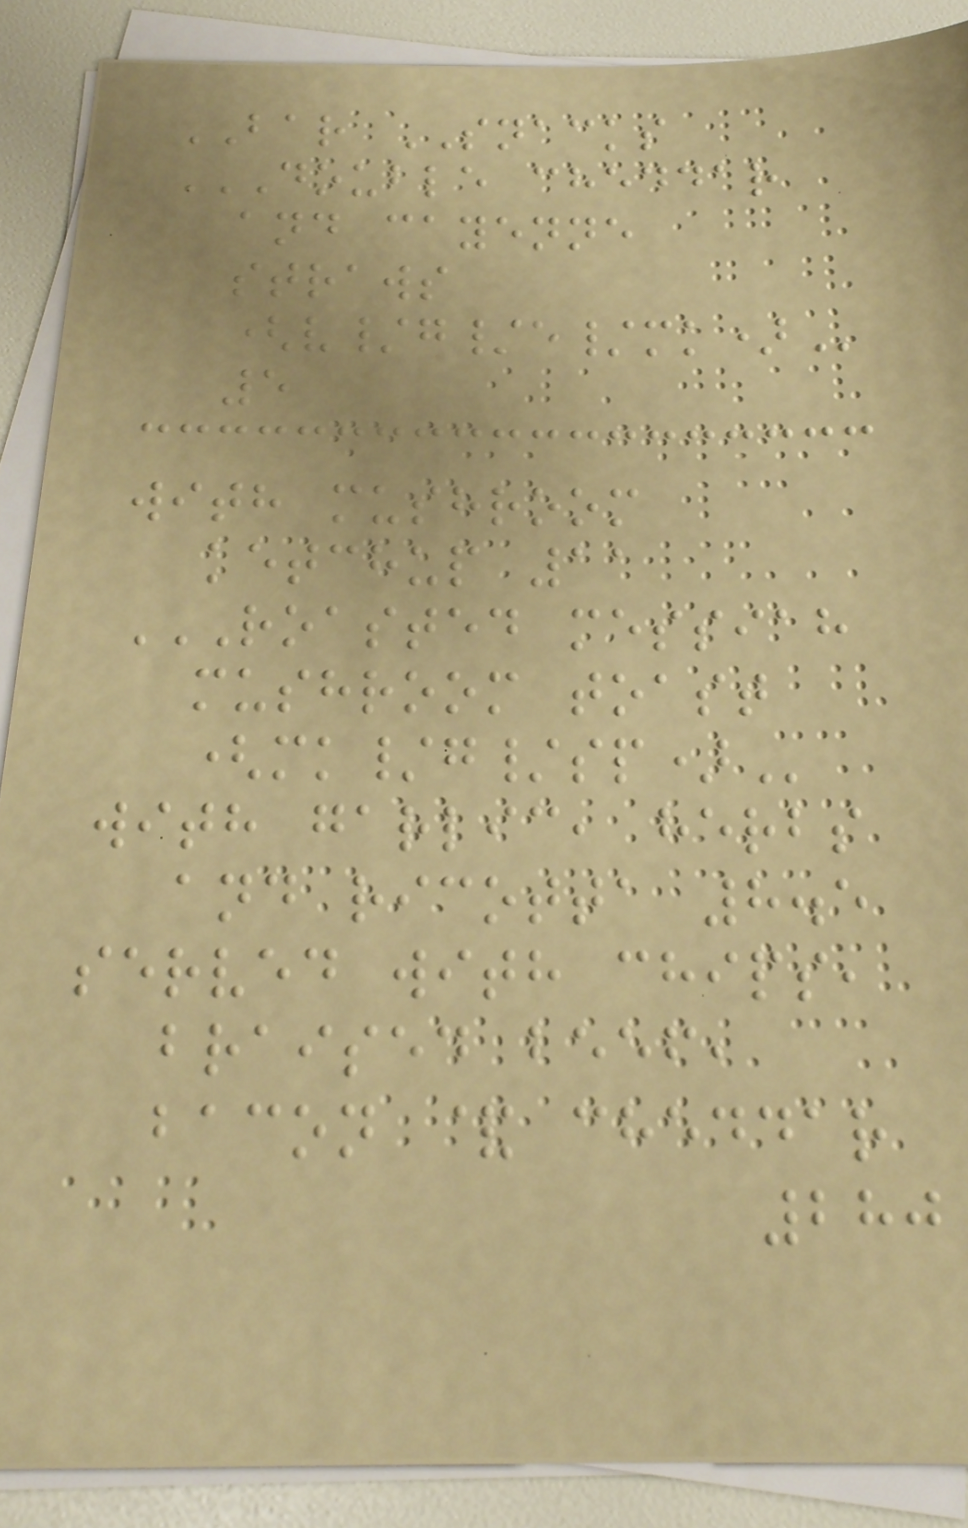BAR SNACKS
DOUBLE CHEDDAR
AND CAYENNE
STRAWS
(V/G/E/MK)
5
with mushroom
ketchup 11
ROASTED MESSIAH
MUSHROOM TOAST
(MK/G/SP)
with garlic, herbs
and ricotta 8.5
served with chips,
braised beef,
bacon & cheddar
280
